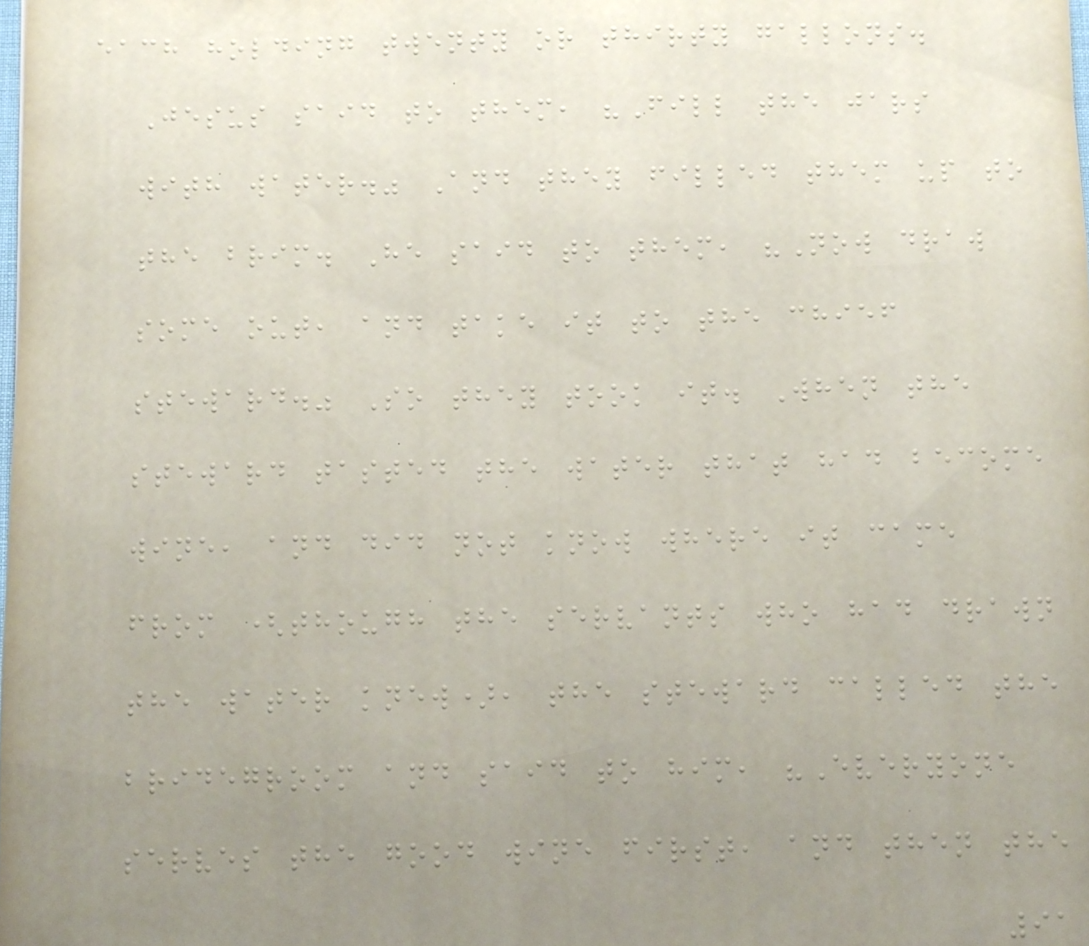each holding twenty or thirty gallons.
Jesus said to them, "Fill the jars
with water." And they filled them up to
the brim. He said to them, "Now draw
some out, and take it to the chief
steward." So they took it. When the
steward tasted the water that had become
wine, and did not know where it came
from (though the servants who had drawn
the water knew), the steward called the
bridegroom and said to him, "Everyone
serves the good wine first, and then the
91
